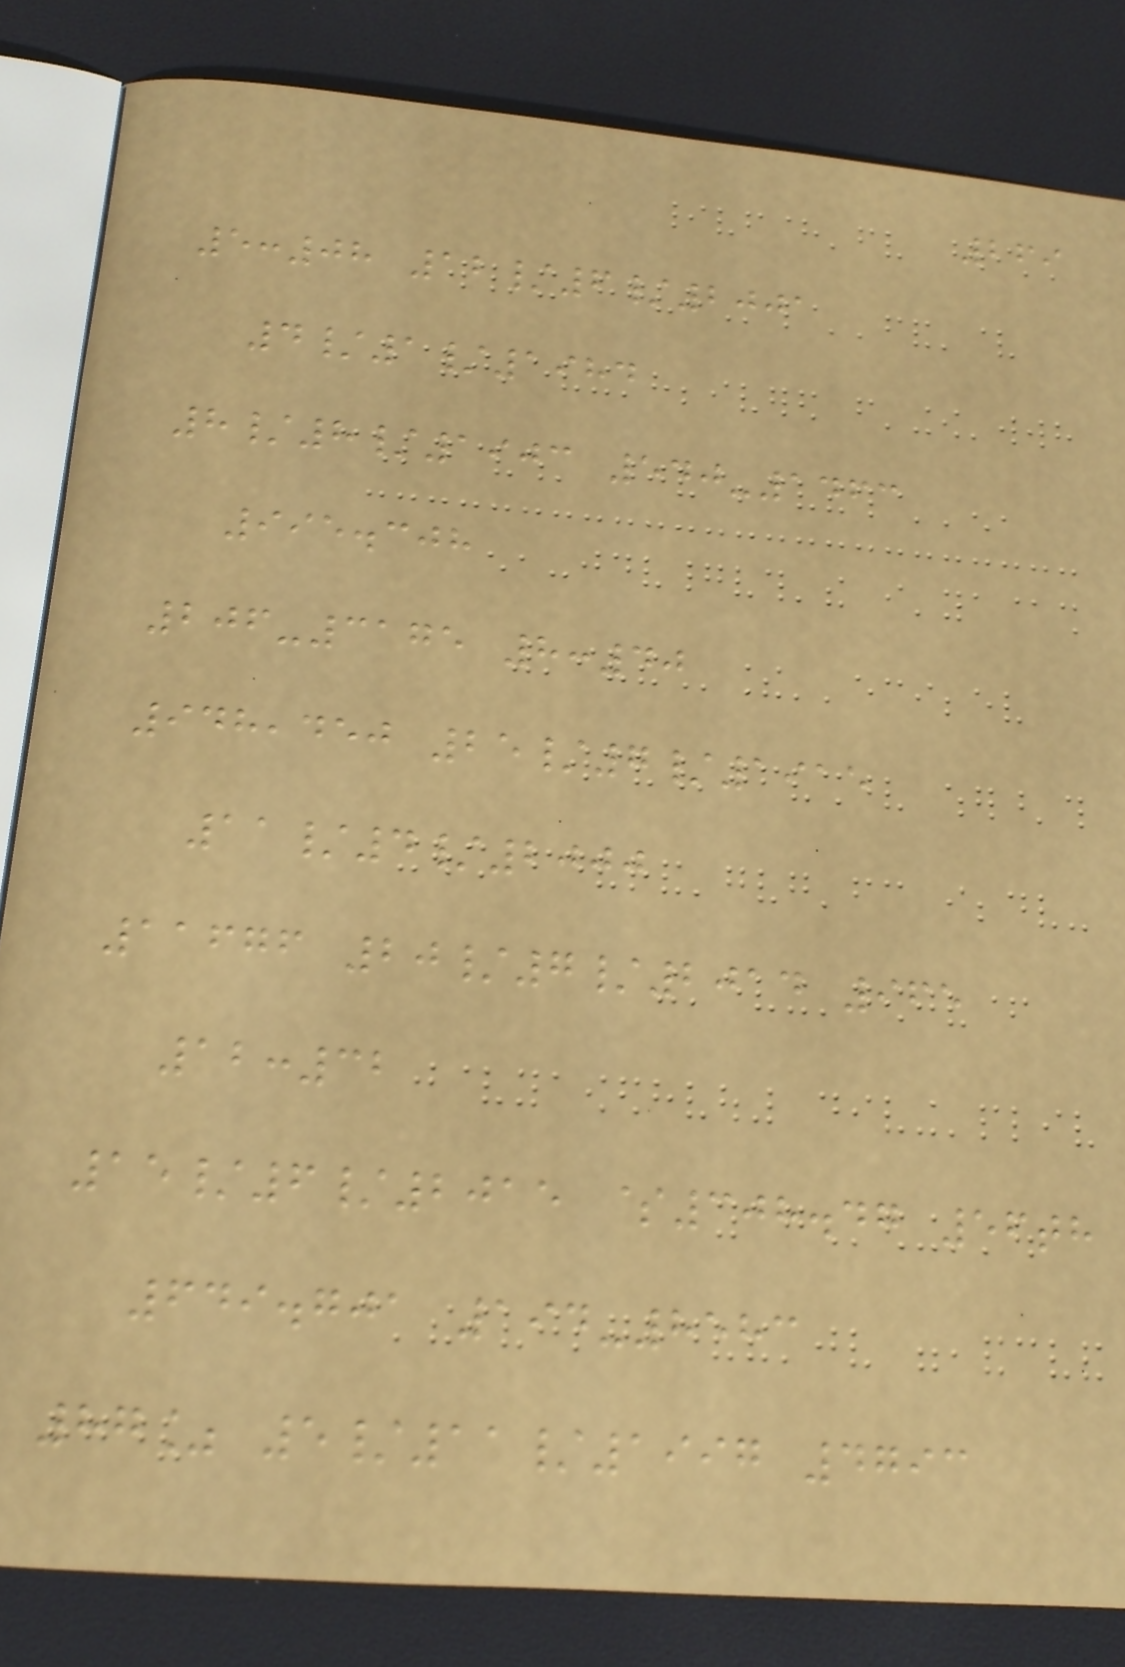269
5:08 12/6/2001
4/1/1984
8/8/1903 540-1463
995.308
206-3175 8:40
948,450 25/7/1915
11/4/2000
11676 20/7/2014 965
12:32
15/6/2015 $308.47 56th
649.701 194-8583
87% 5/11/1997 4793
